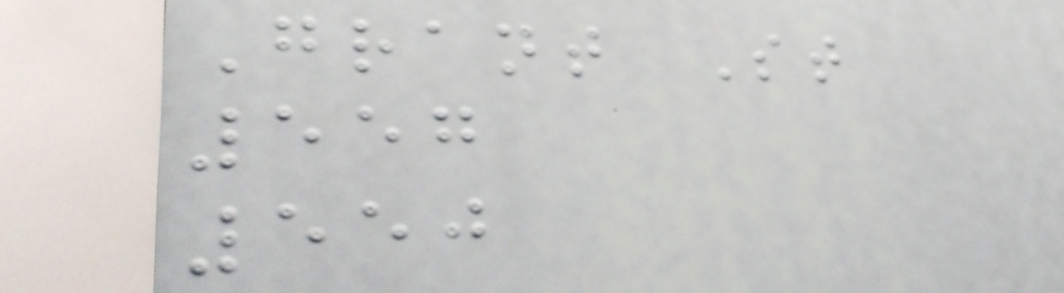Grant St
557
550
